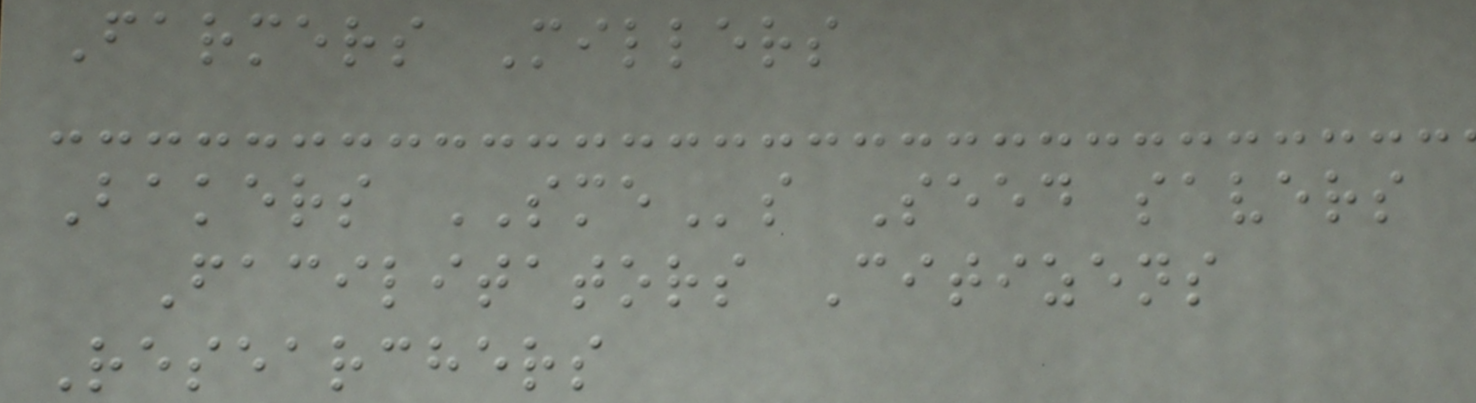Farmers Millers
Bakers SMEs Seed savers
Facilitators Citizens
Researchers
